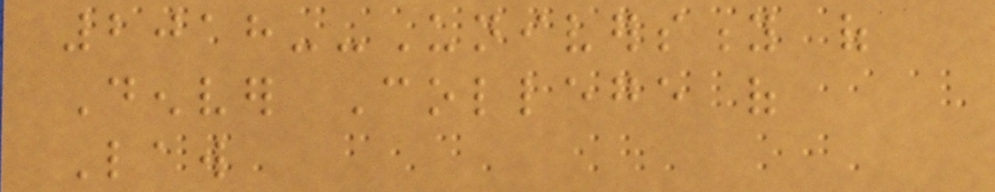2018--University of
Denver College of
Law
